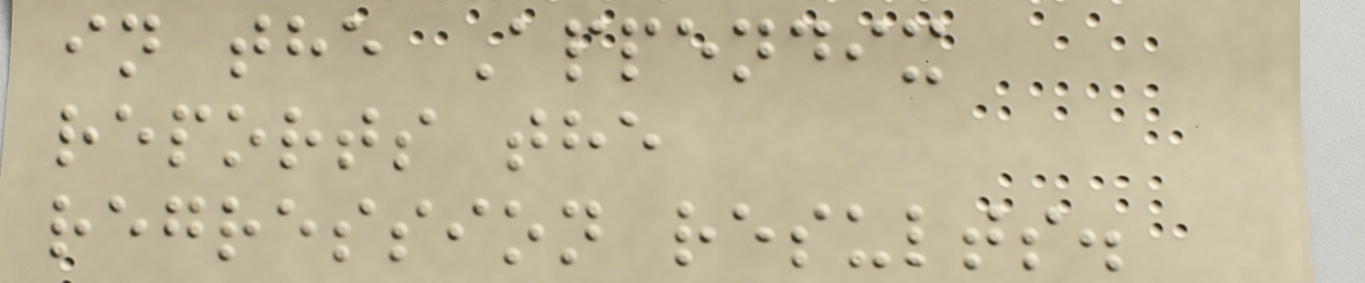in the Appendix
reports the
regression results.
